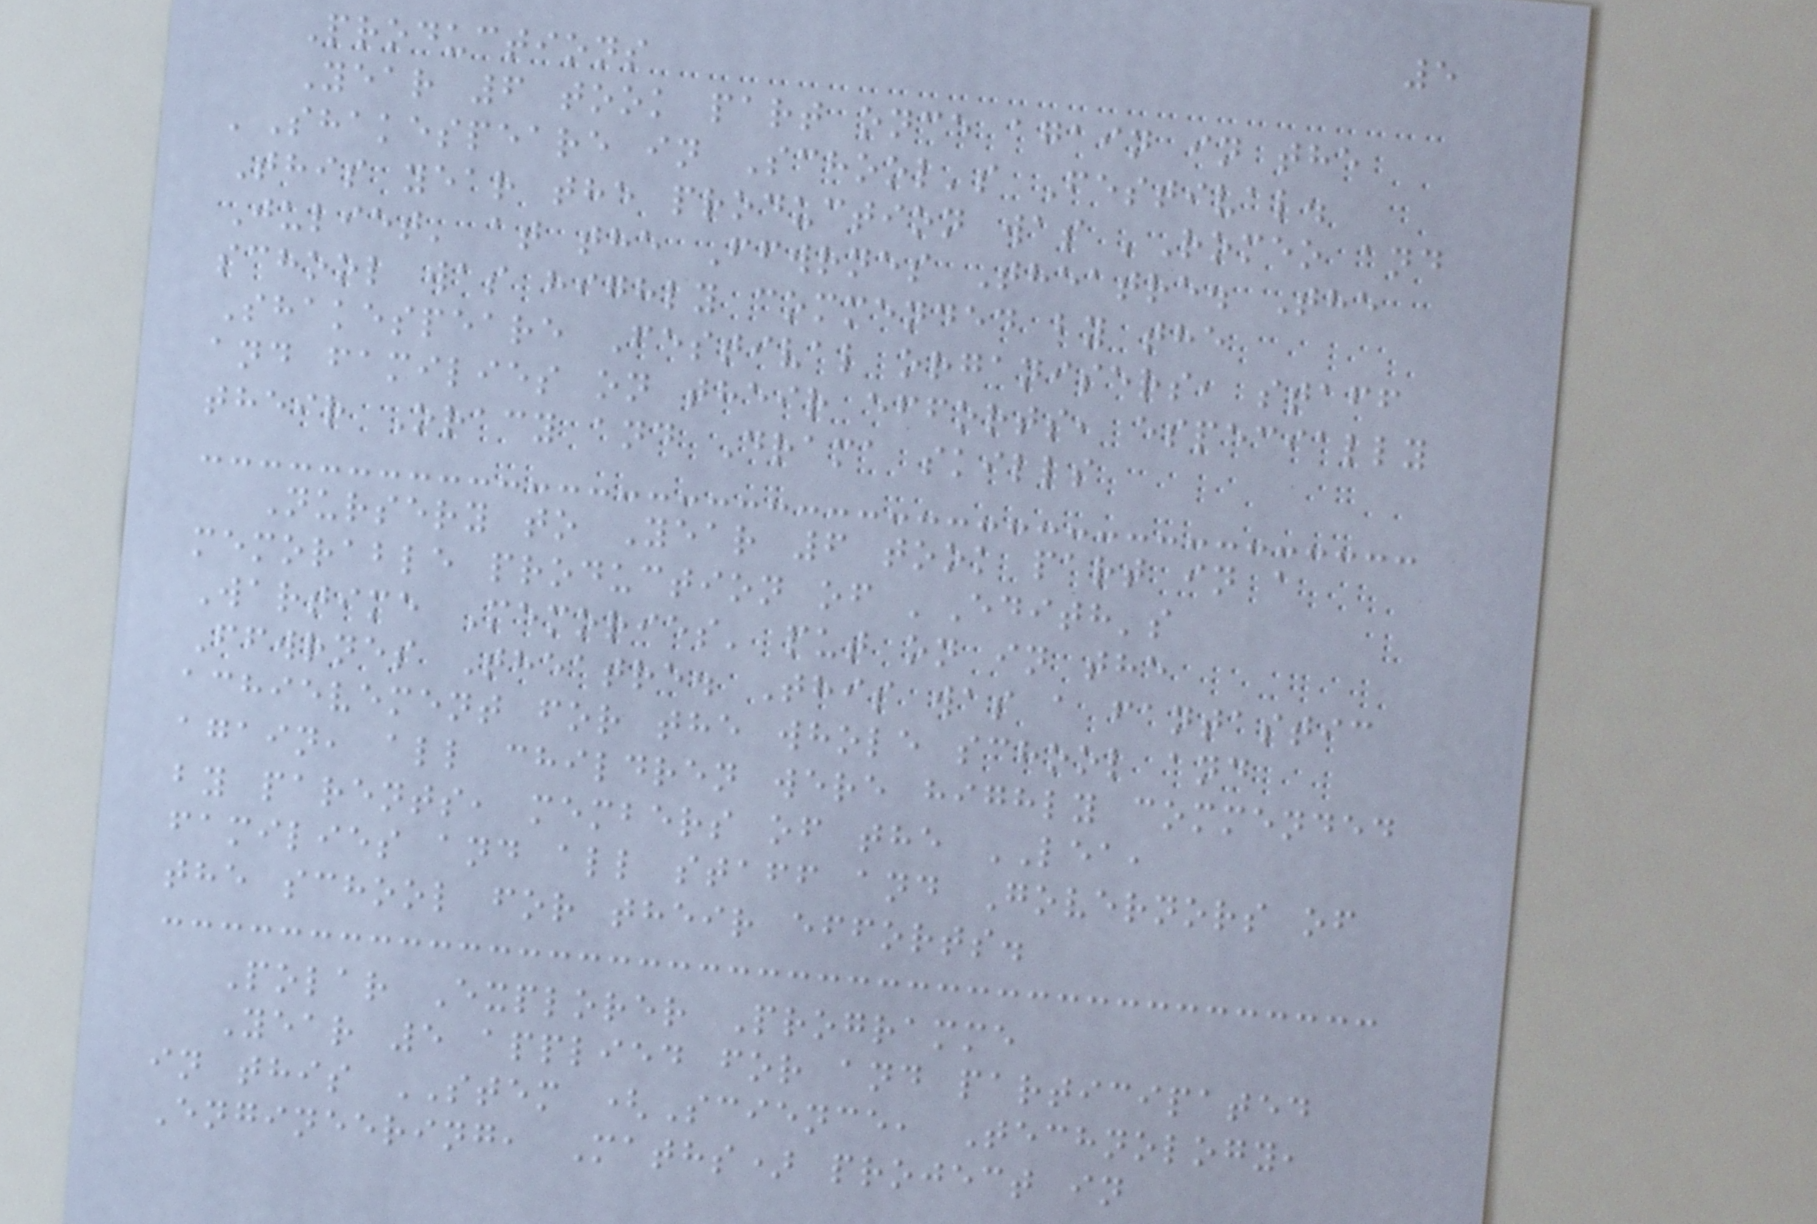5
Productions
Year 6 took part once again in the
'Shakespeare in School's Festival.
This year the production was 'Romeo and
Juliet' at the Ffwrnes Theatre. The
school was highly commended by the
Shakespeare Festival organisers, staff
and families on their efforts, especially
their Oracy and Drama skills
Nursery to Year 6 took part in a
memorable production of 'Edith's
Wartime Memories' put on in the
Ffwrnes Theatre. This was a fantastic
achievement for the whole school and
again, all children were highly commended
by parents, members of the LEA,
families and all staff and Governors of
the school for their efforts.
Polar Explorer Programme
Year 5 applied for and participated
in this STEM (Science, Technology,
Engineering, Maths) project in
